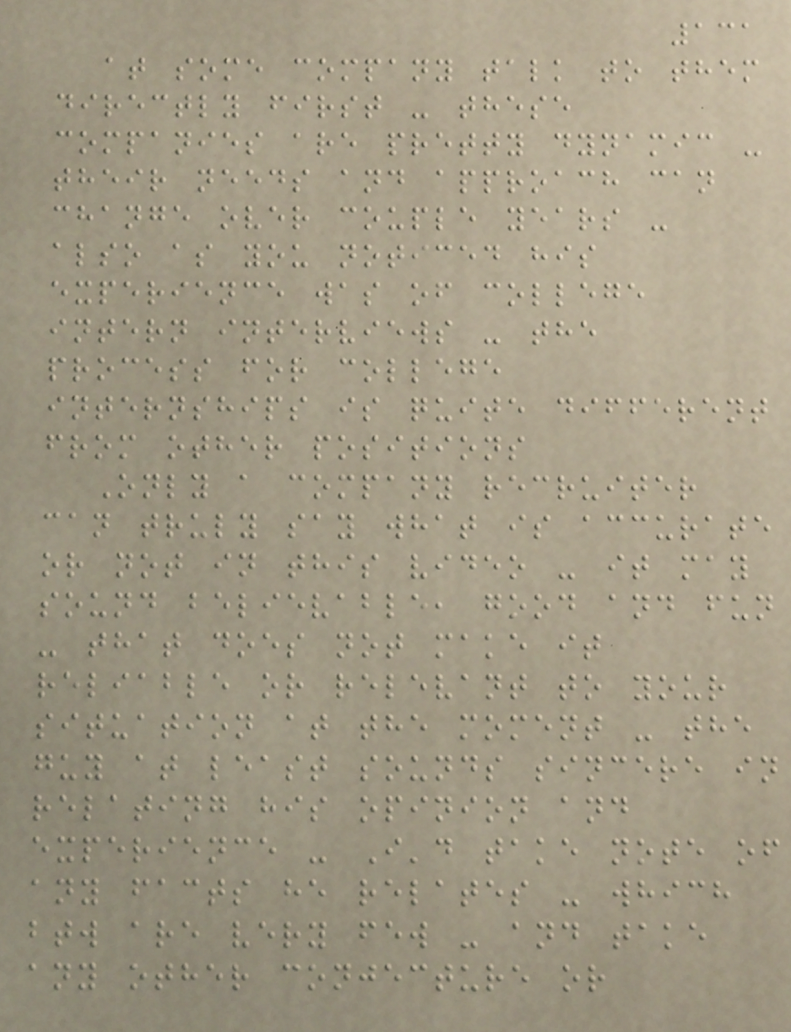131
at some company talk to them
directly first - these
companies are pretty dynamic -
their needs and approach can
change over couple years -
also as you noticed his
experience was of college
intern interviews - the
process for college
internships is quite different
from other positions
Only a company recruiter
can truly say what is accurate
or not in this video - it may
sound believable, good and fun
- that does not make it
reliable or relevant to your
situation at the moment - the
guy at least sounds sincere in
relating his opinion and
experience - I'd take note of
any facts he relates - which
btw are very few - and take
any other conjecture or
